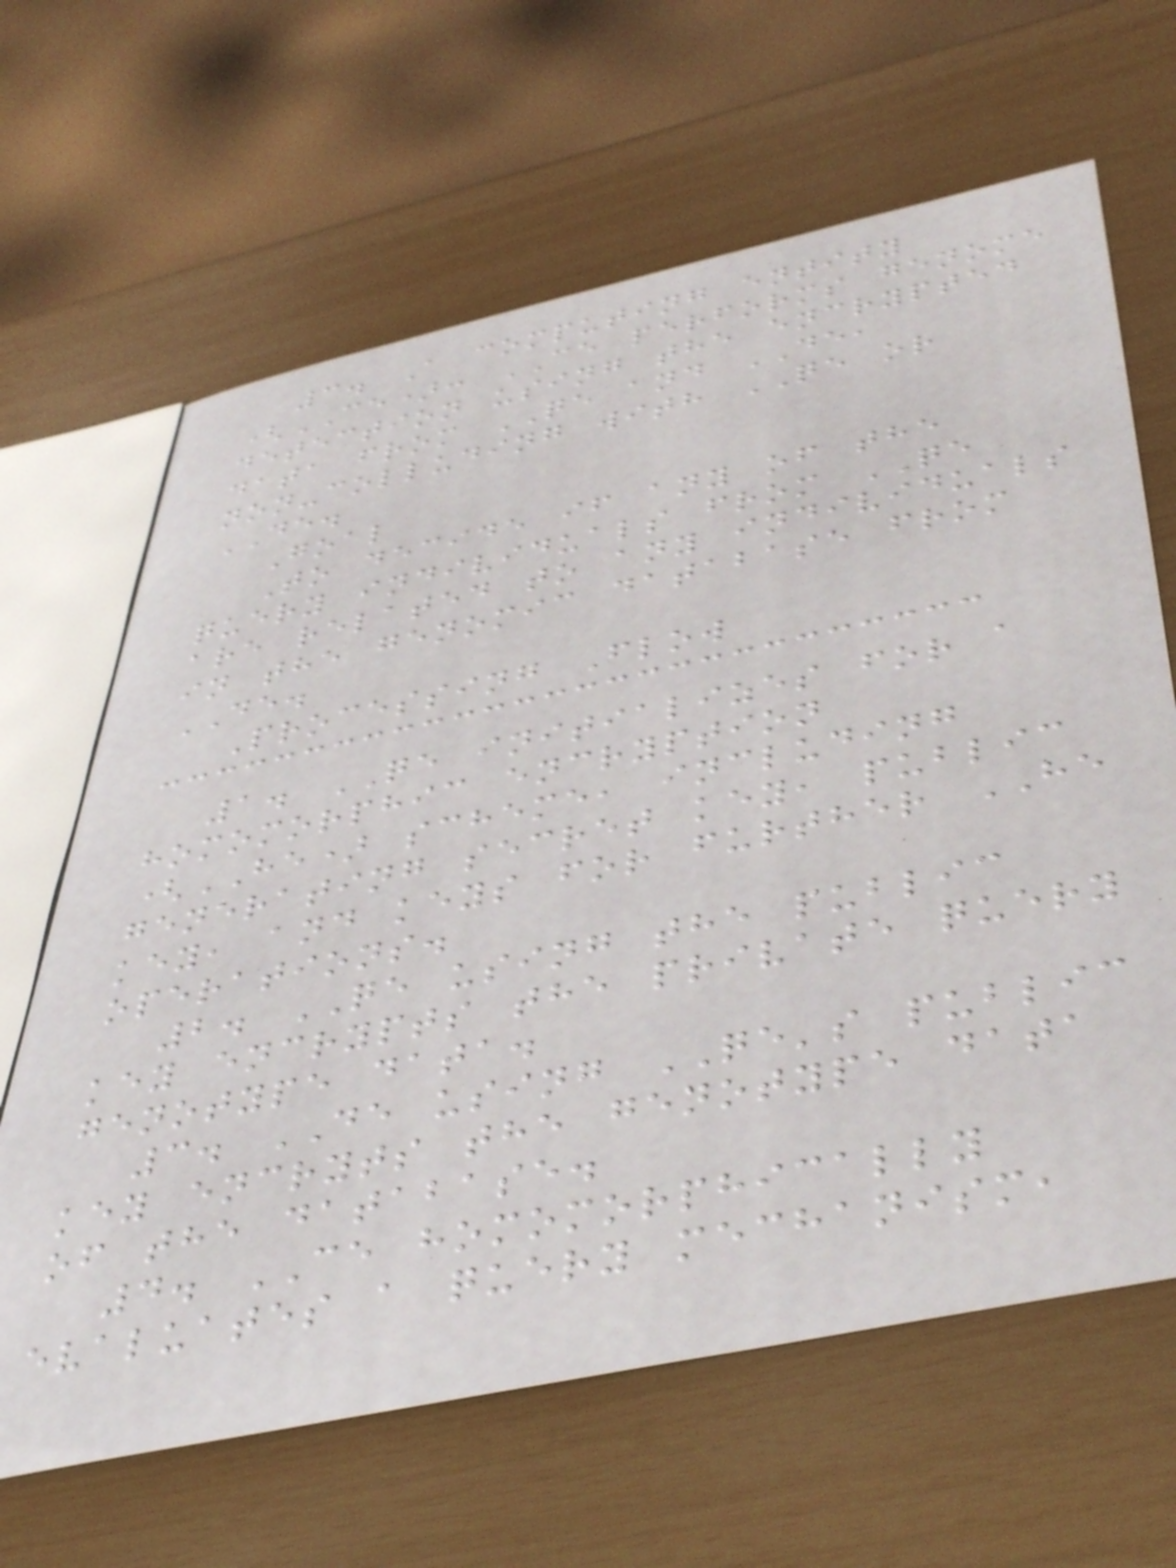3. A computing entity
(CE): CE performs genome
detection using the encrypted
data from QE and DE,
non-colluding with QE or
DE.
Goal
To decide if any of the
query individuals from QE
are related to any individuals
in the genomic database from
DE.
Processing Flow
1. QE initializes for a
homomorphic encryption
(HE) scheme, including
generating secret key, public
key, and keys for further HE
operations.
2. QE using the public
key encrypts the private query
genotype data.
3. DE using QE's public
key encryts the genotype data
of the database.
4. CE homomorphically
evaluates a query mechanism,
